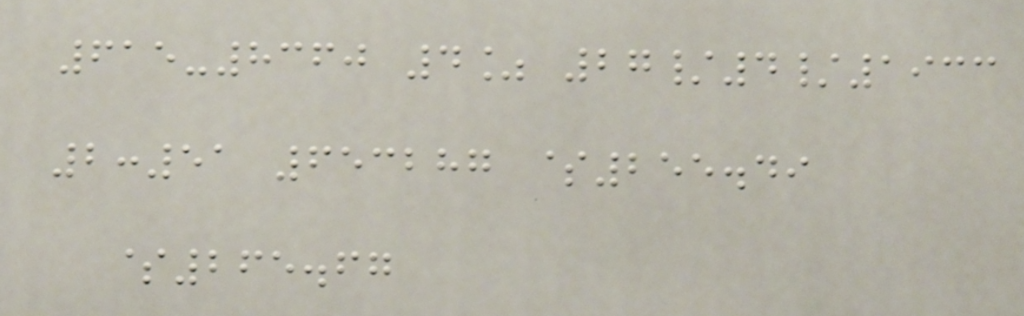615-8360 4% 27/4/1933
2:51 653287 $255.49
$265.67
